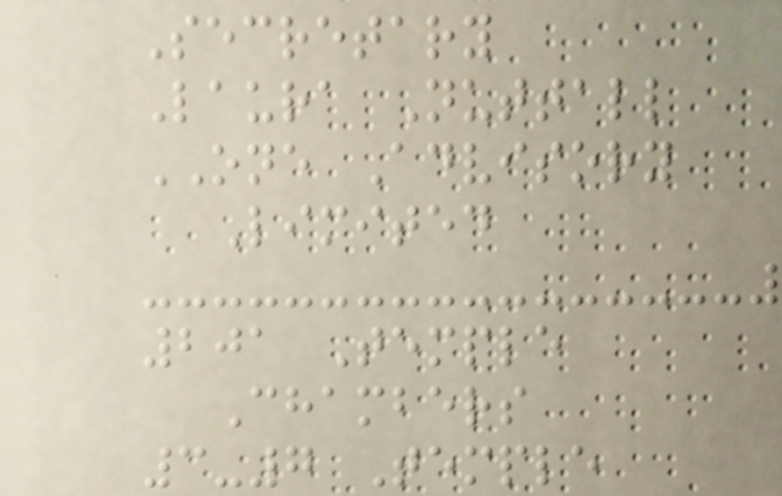Secretary
Laura Nuttall
ONE Advisory
Limited
201 Temple
Chambers
3-7 Temple
